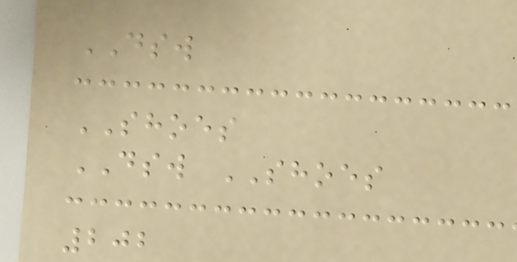DSW
SHOES
DSW SHOES
202
